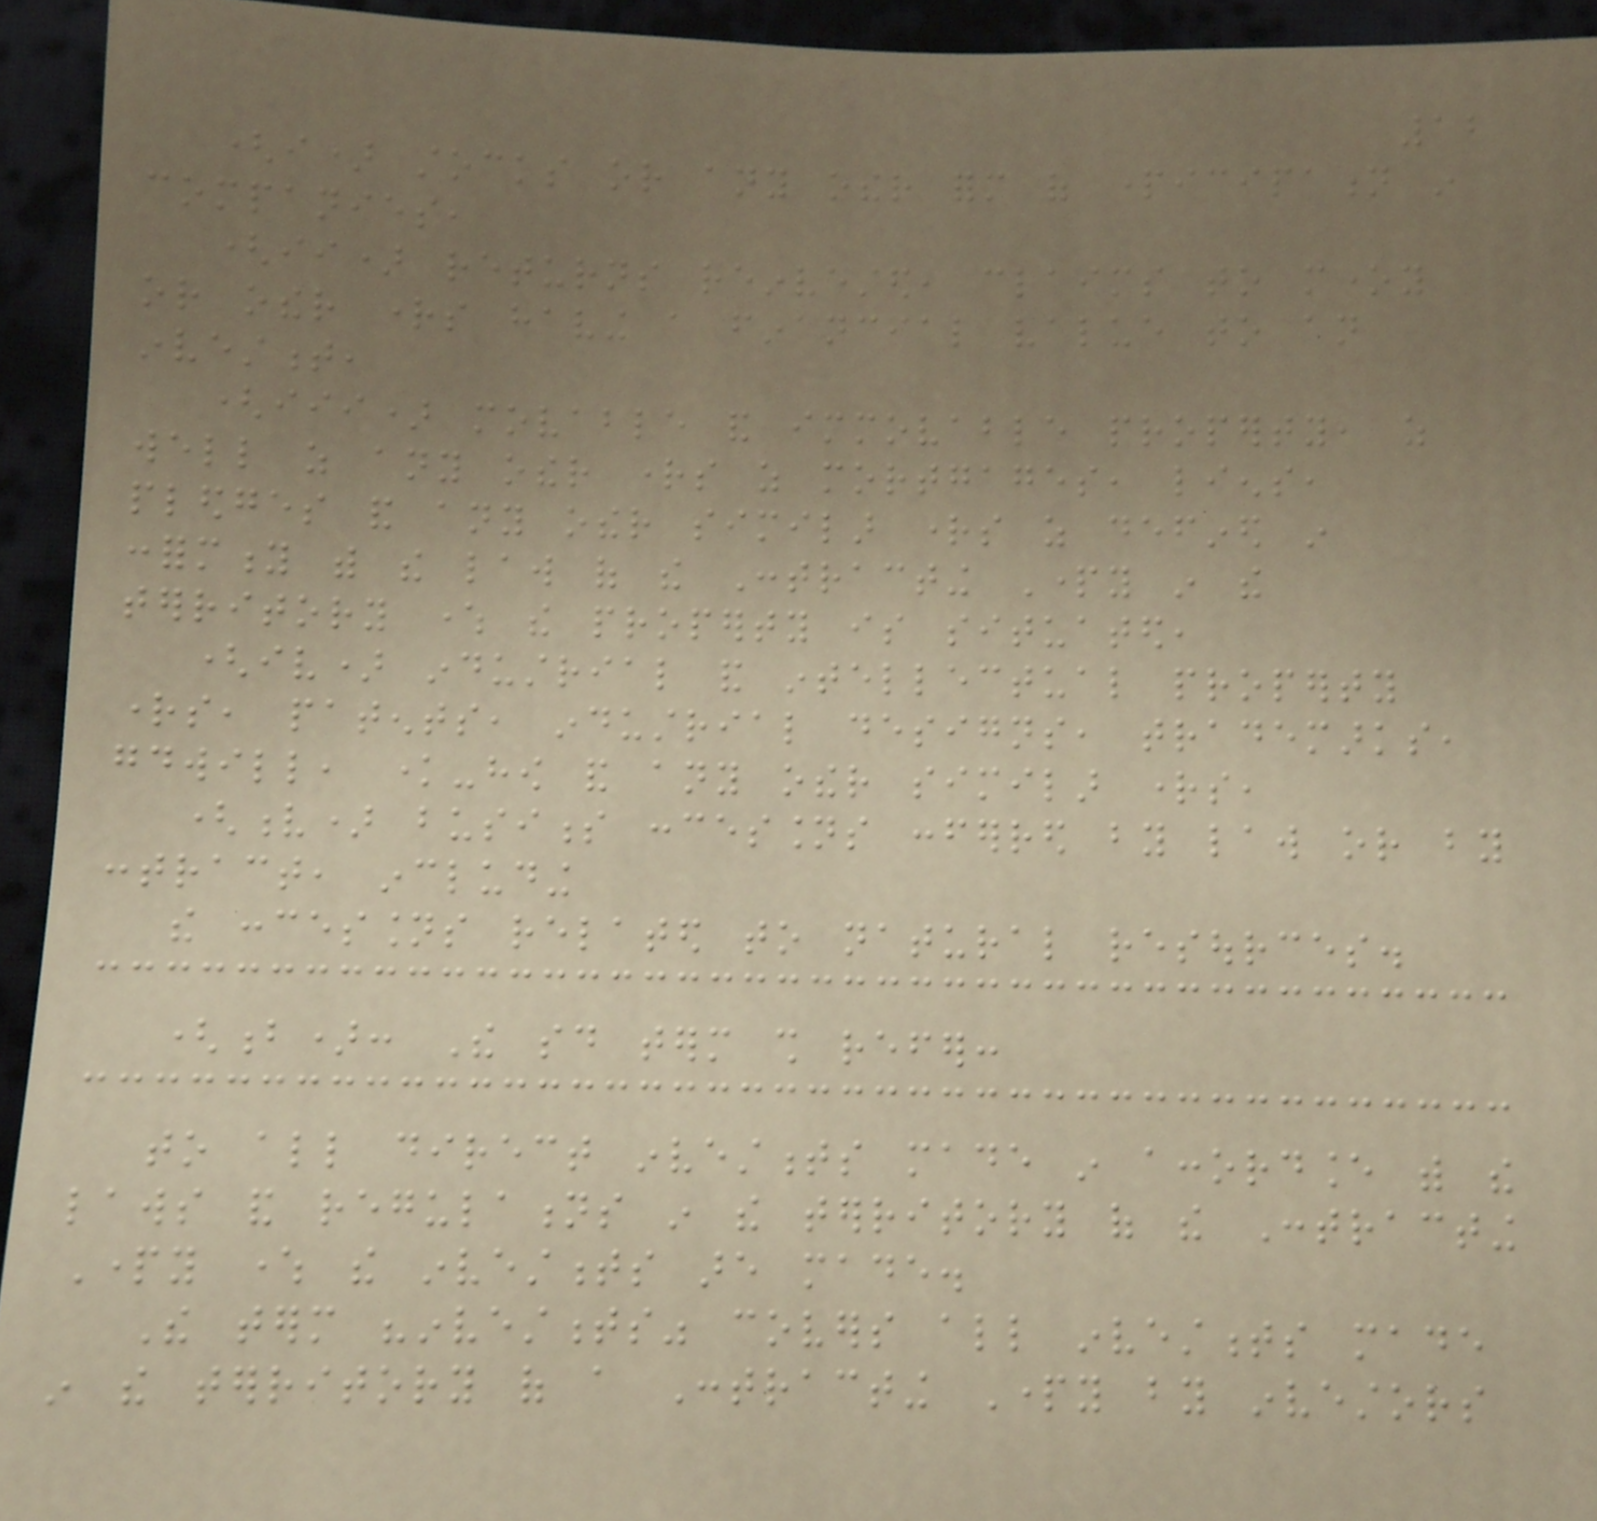12
(i) stocks or any other form of participation in
companies,
(ii) returns reinvested, claims to money
or other rights having a financial value to an
investment,
(iii) movable and immovable property, as
well as any other rights as mortgages, liens,
pledges and any other similar rights as defined in
conformity with the law of the Contracting Party in the
territory where the property is situated,
(iv) industrial and intellectual property
rights, patents, industrial designs, trademarks,
goodwill, know-how and any other similar rights,
(v) business concessions conferred by law or by
contract, including
the concessions related to natural resources.
(b): The said term shall refer:
to all direct investments made in accordance with the
laws and regulations in the territory of the Contracting
Party where the investments are made.
The term "investments" covers all investments made
in the territory of a Contracting Party by investors
